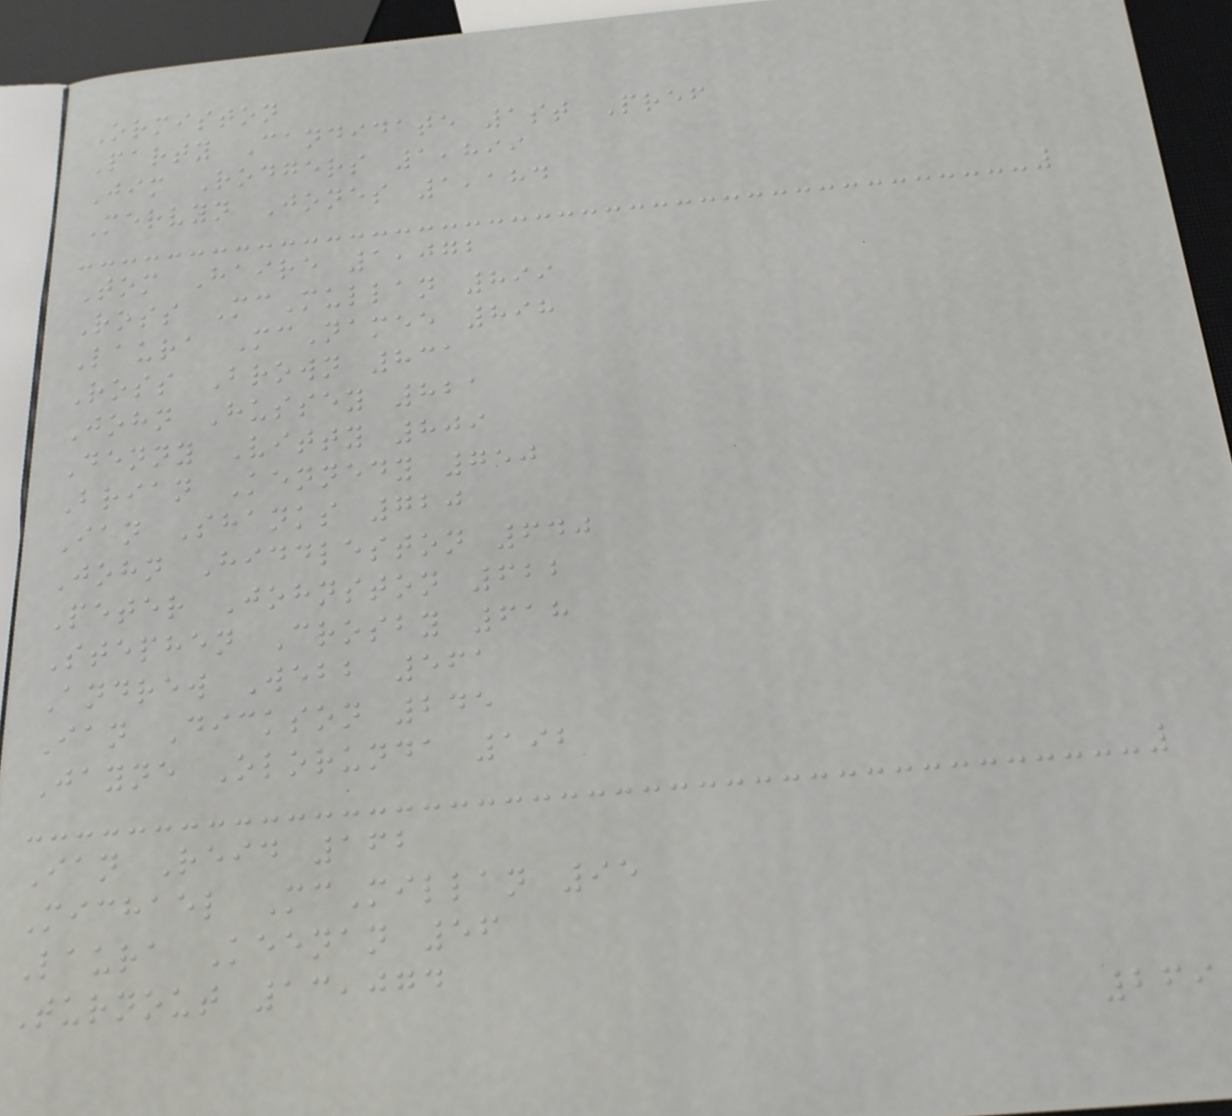Ormiston
Party Candidate 1st Pref
Jim Rodgers 1,899
Mervyn Jones 1,184
Tom Haire 1,072
Ross McMullan 899
Laura McNamee 898
Ross Brown 831
John Hussey 821
Denny Vitty 809
Brian Kennedy 750
Ian Shanks 720
John Hiddleston 640
Peter Johnston 622
Stephen Crosby 618
Andrew Webb 561
Ian Dickson 245
Jayne Olorunda 192
Ian Reid 162
Michael McMillan 95
Laura Keenan 56
Turnout 13,074
269
